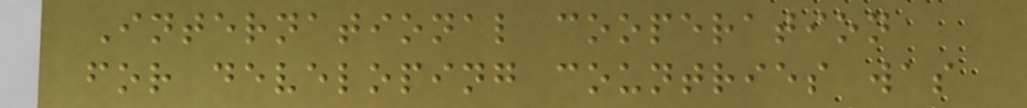International cooperation
for developing countries was
